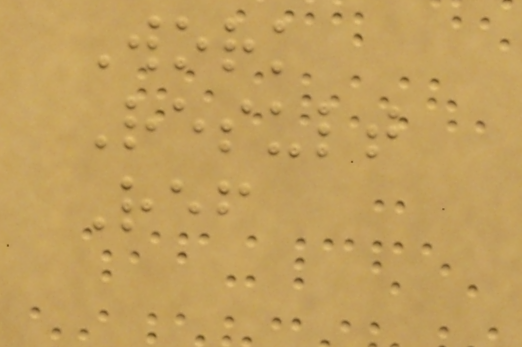Work
Result
Ref
